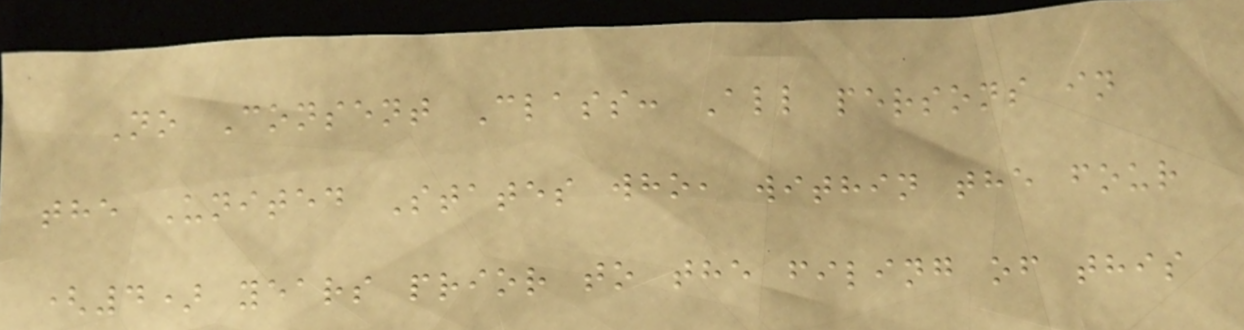No Consent Class: All persons in
the United States who, within the four
(4) years prior to the filing of this
